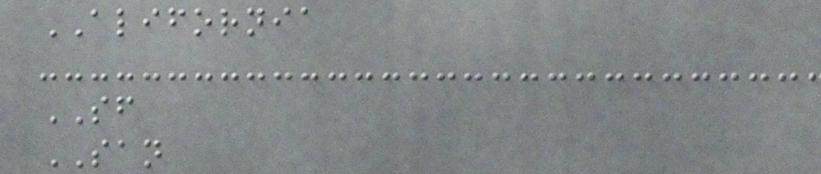ALIFORNIA
SF
SAN
